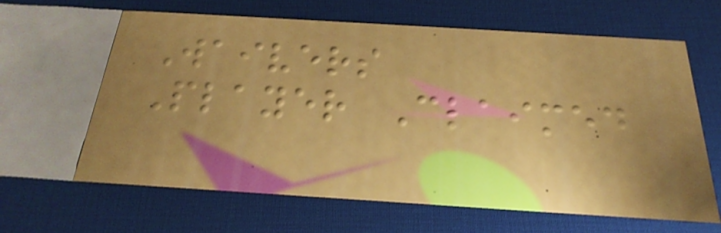Waivers
Player Claimed
